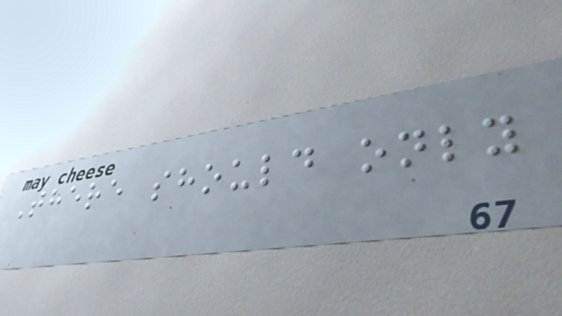There should only
